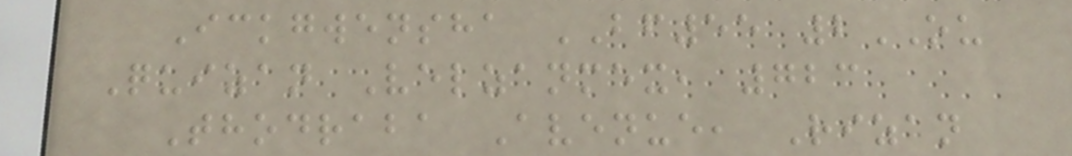Ickgwensha BF55 2OU
Quizan Velzanmex, 723
Thodraba Avenue, Rizan
